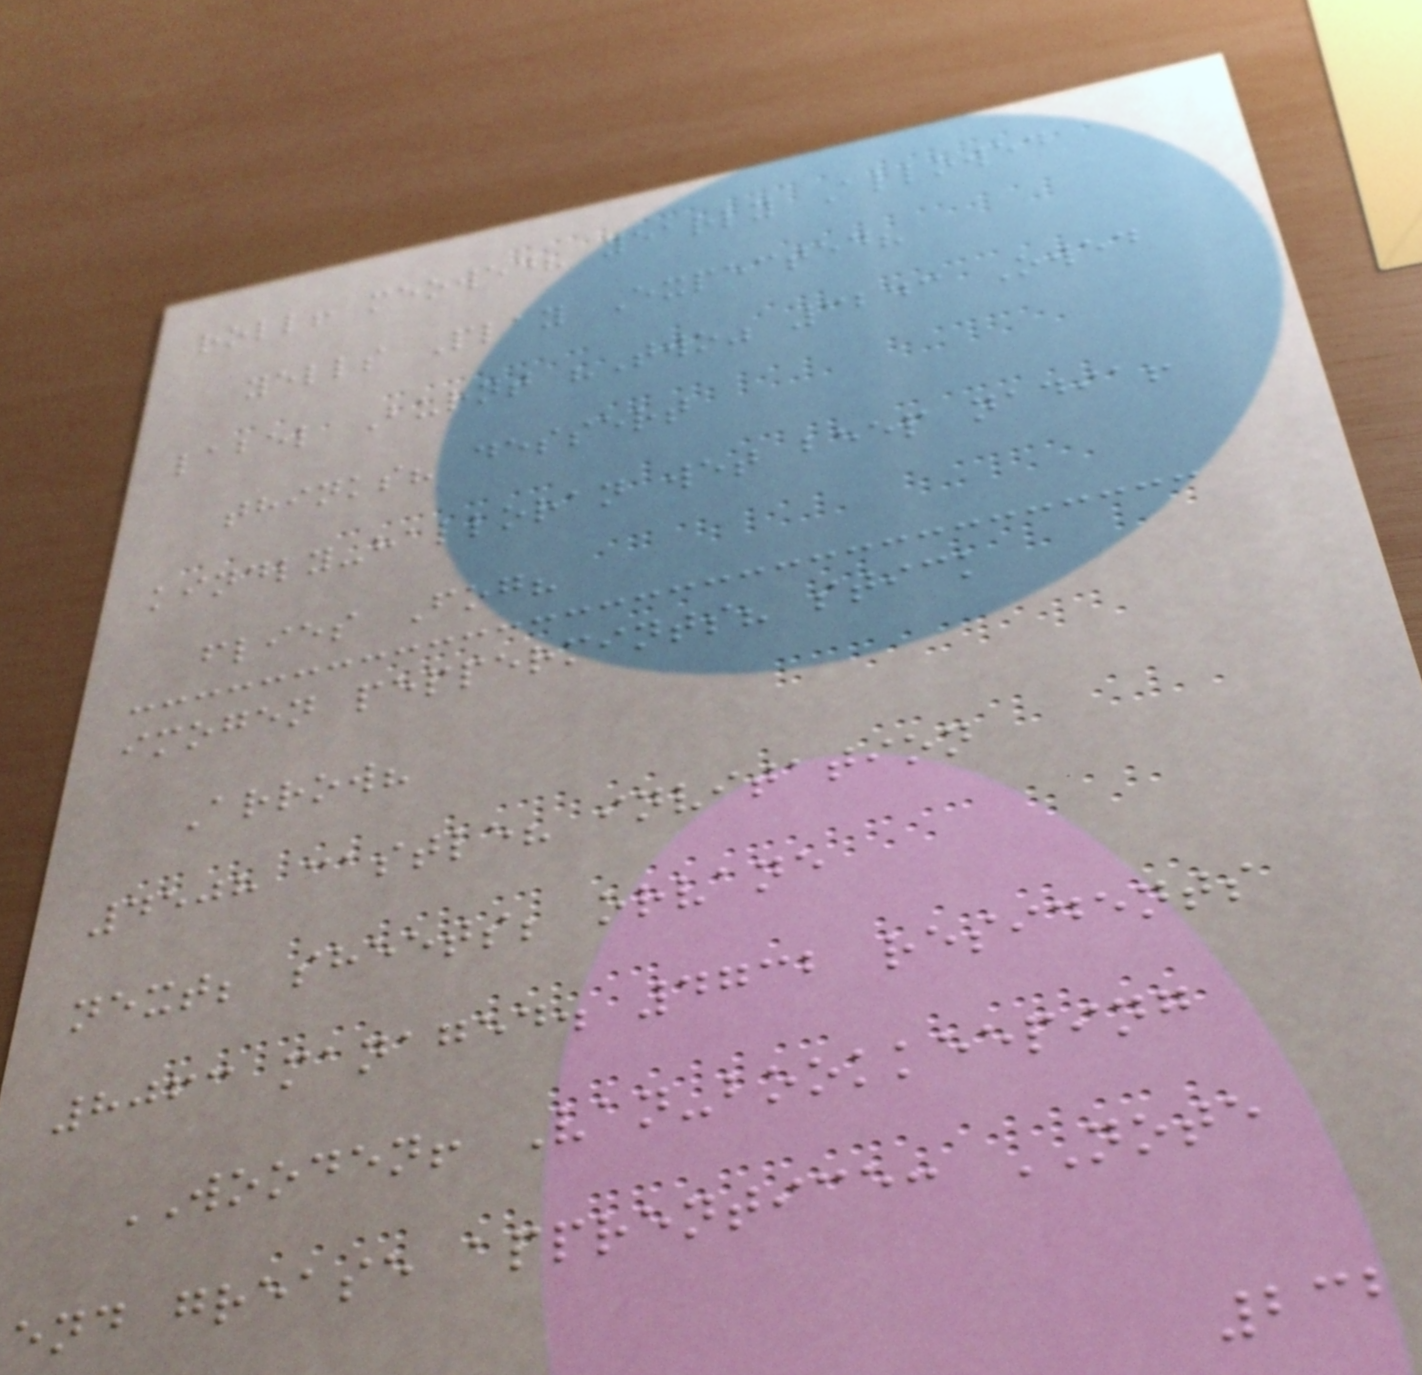roll! meowed? yearly Allowed
yells Play Expected?
label Burnt "Two" 3243 Owed
thinks? dessert
kindly-halloran wet beep nadia!
flies Fog?
imogen peppermints? stick
Arrow?
4508 castle? invitation
next; sheets; orvane
8063 managed. 4732 residents
WOODEN! Van-bookkeeping
end grease apprentice: NOTE
232
